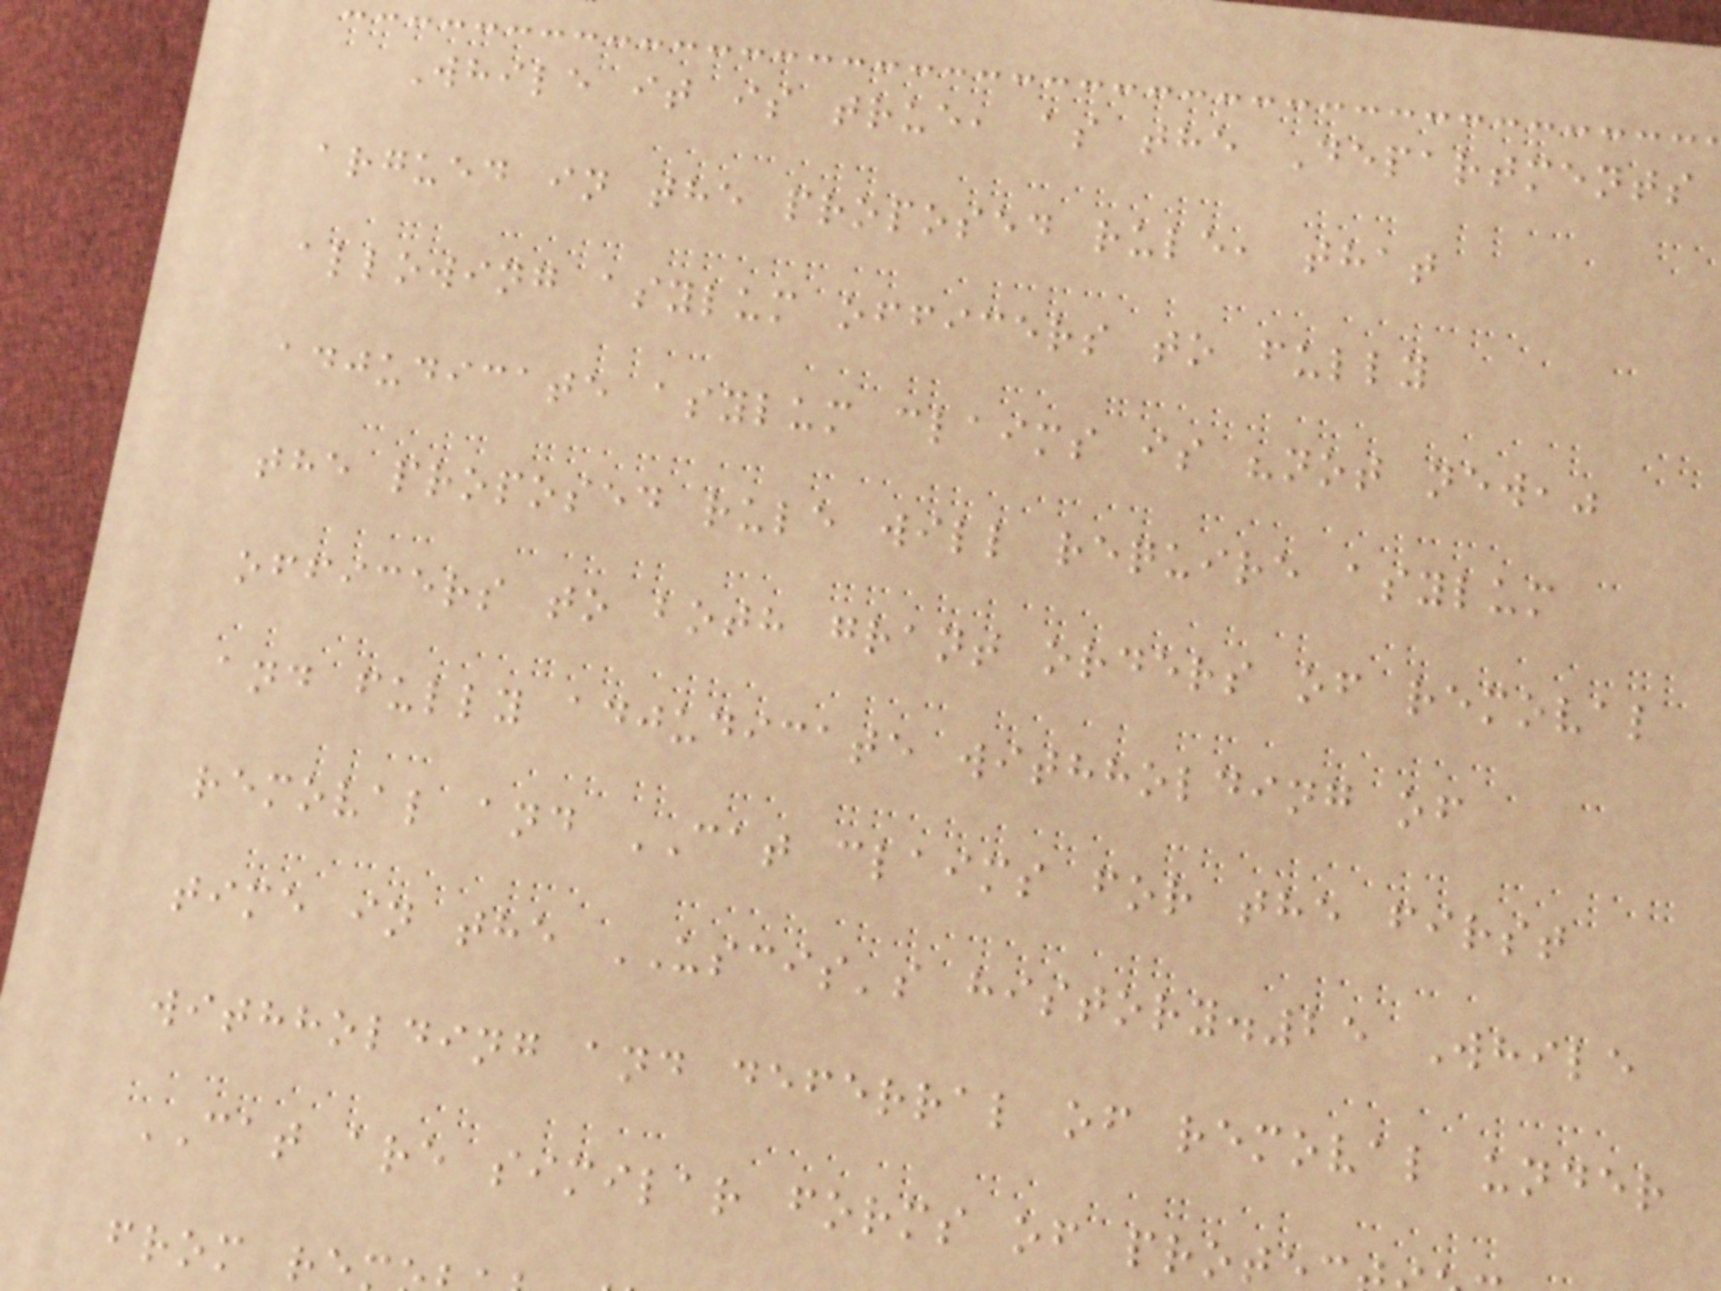While it is true, as the Departments
argued in the proposed rule, that
allowing asylum officers to fully
adjudicate asylum claims is "not new,"
the proposed rule will require asylum
officers to both grant orders of removal
and fully adjudicate withholding of
removal and CAT claims for the first
time in the USCIS's history.25 While
withholding and deferral of removal under
CAT are similar forms of prot
